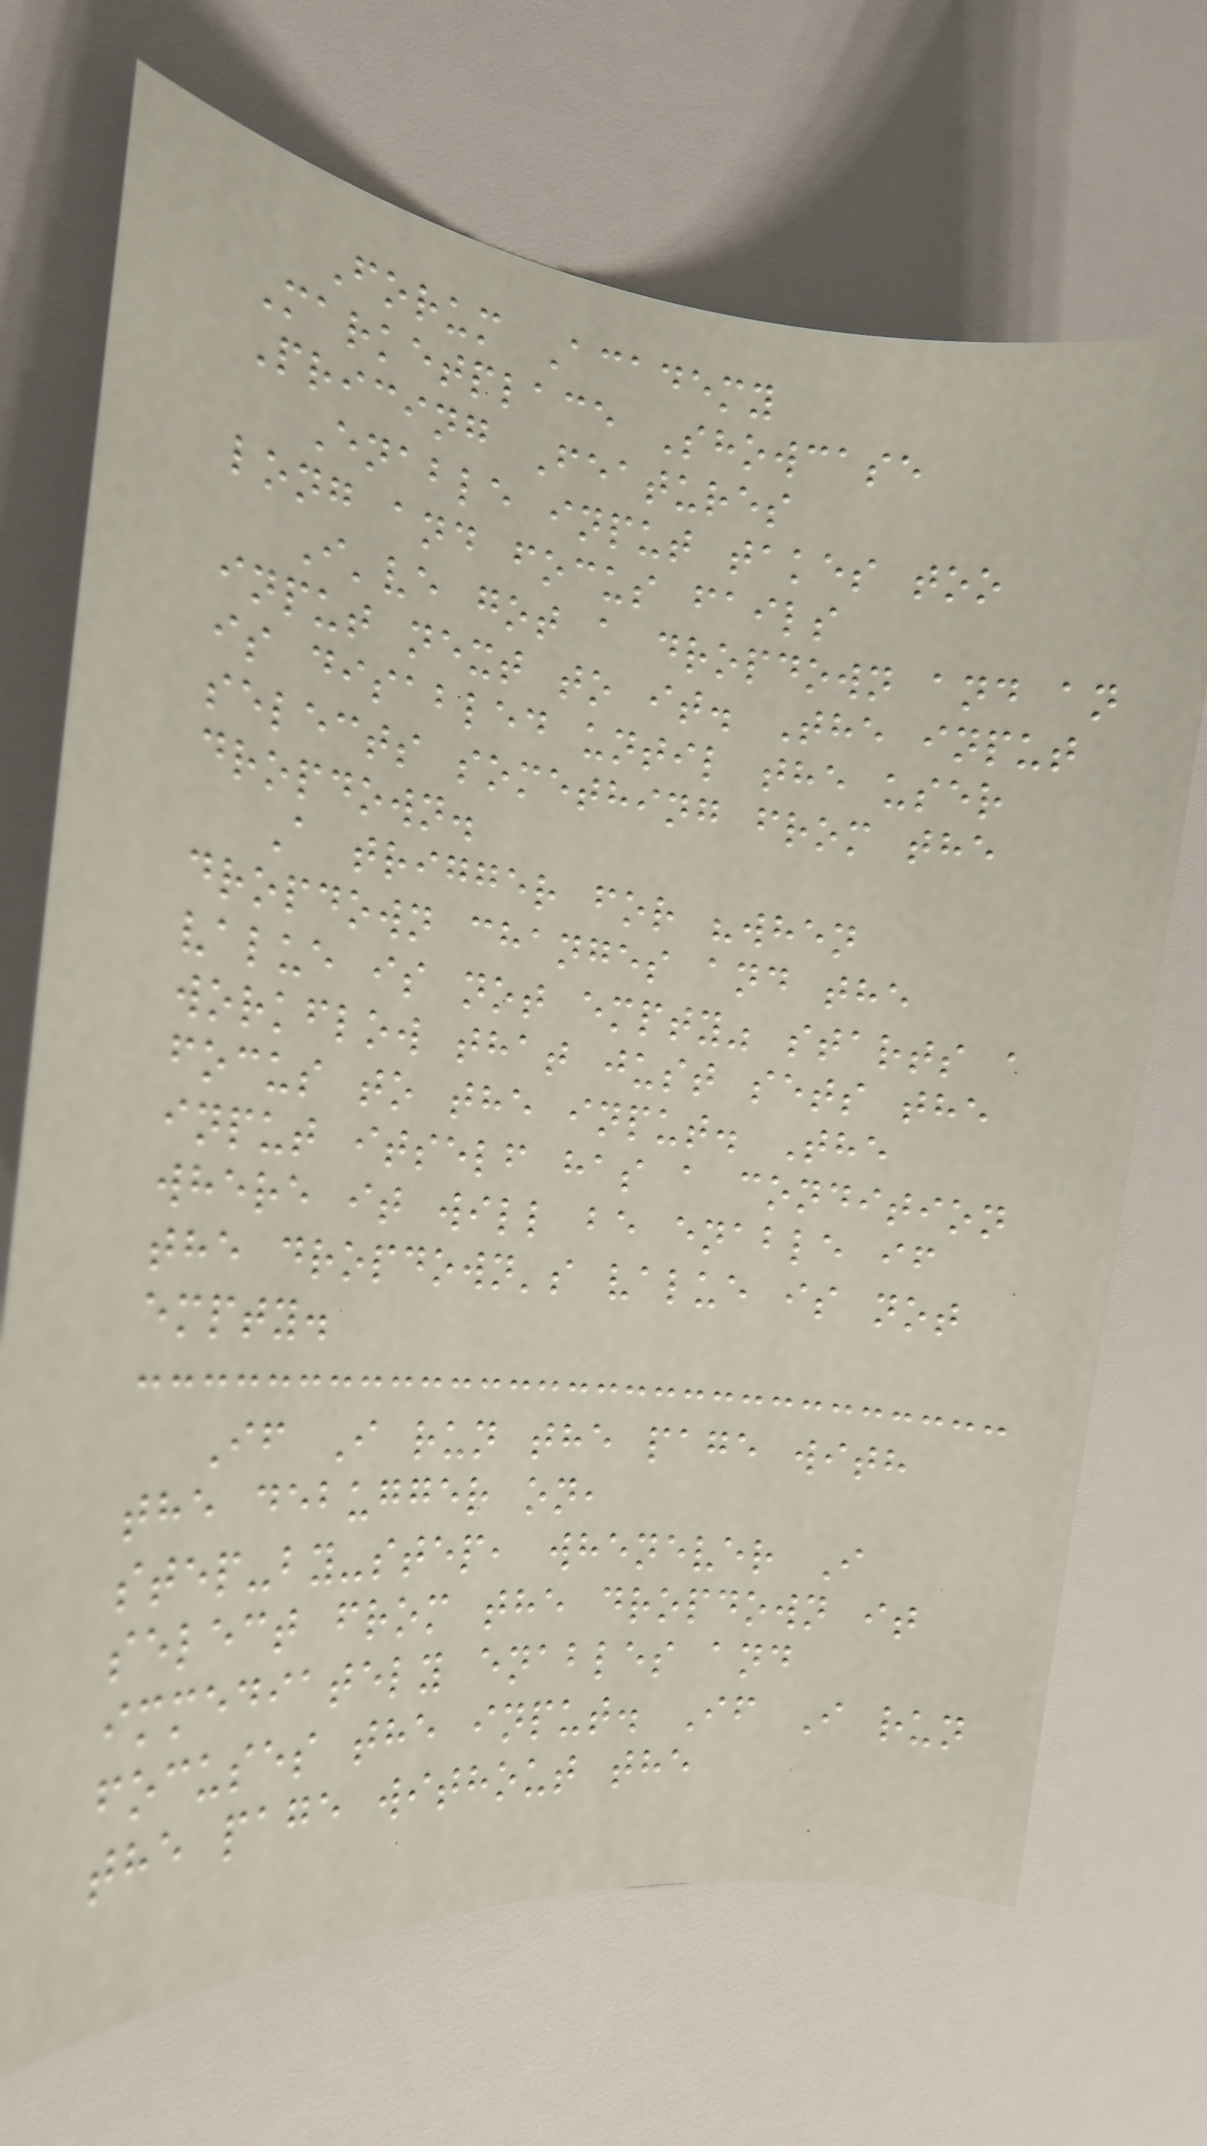Forum Academy
Marketplace Showcase
Pricing Features
Enable input takes too
long and focus fails
I've got a dropdown and an
input next to it. The input
is disabled until the user
selects something from the
dropdown.
A trigger for "when
dropdown changes and the
value is not empty" starts a
workflow that just sets the
focus to the input. The
input itself has a condition
where it will be enable if
the dropdown's value is not
empty.
If I run the page with
the debugger on,
step-by-step, whenever I
select from the dropdown it
immediately enables and
focuses the input. If I run
the page without the
